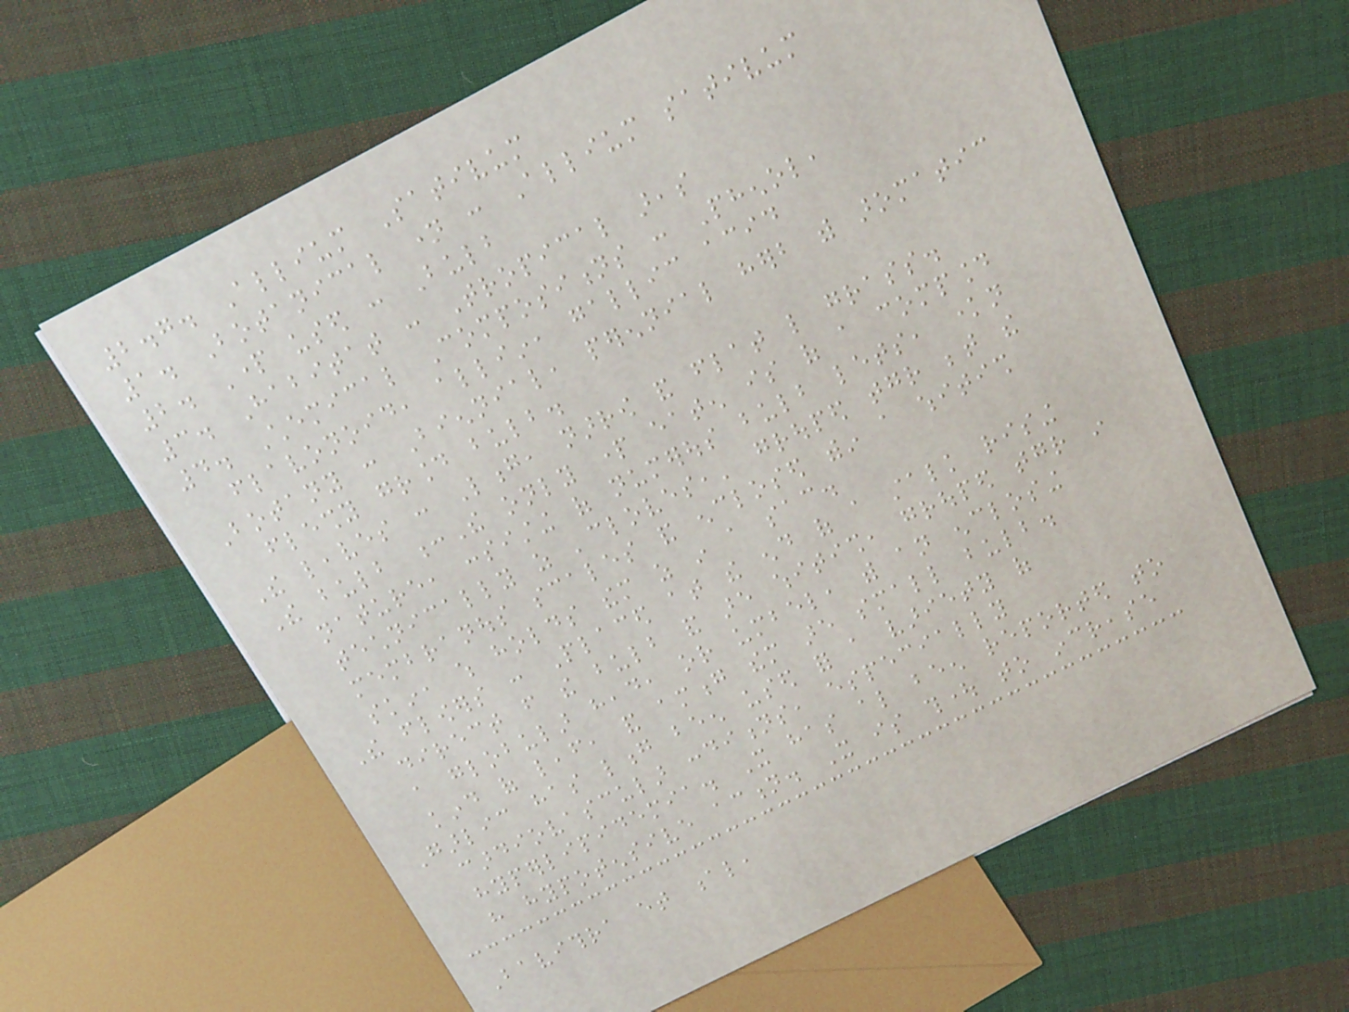2.7. Allium Sativum
1. Botanical name : Allium sativum
2. Part used : Bulb
3. Habitat : Tropical areas
4. Chemical Compositions : Phenol,
flavonoid, alliin, gallic acid
Botany : Biennial, perennial herb with aromatic
fleshy ground bulb.
The leaves : Long, narrow and flat like grass.
The bulb :The only part eaten is of a compound
nature, consisting of numerous bulb lets, known
technically as 'cloves,' grouped together between the
membranous scales and enclosed within a whitish
skin, which holds them as in a sac.
The flowers : Placed at the end of a stalk rising
direct from the bulb and are whitish, grouped together in
a globular head, or umbel, with an enclosing
kind of leaf, and among them are small bulb.
Garlic has long been used for a variety of
cardiovascular conditions, especially
hyperlipidemia. It has also been reported to
have hypotensive action. It is thought to increase
Bavithra et al,
